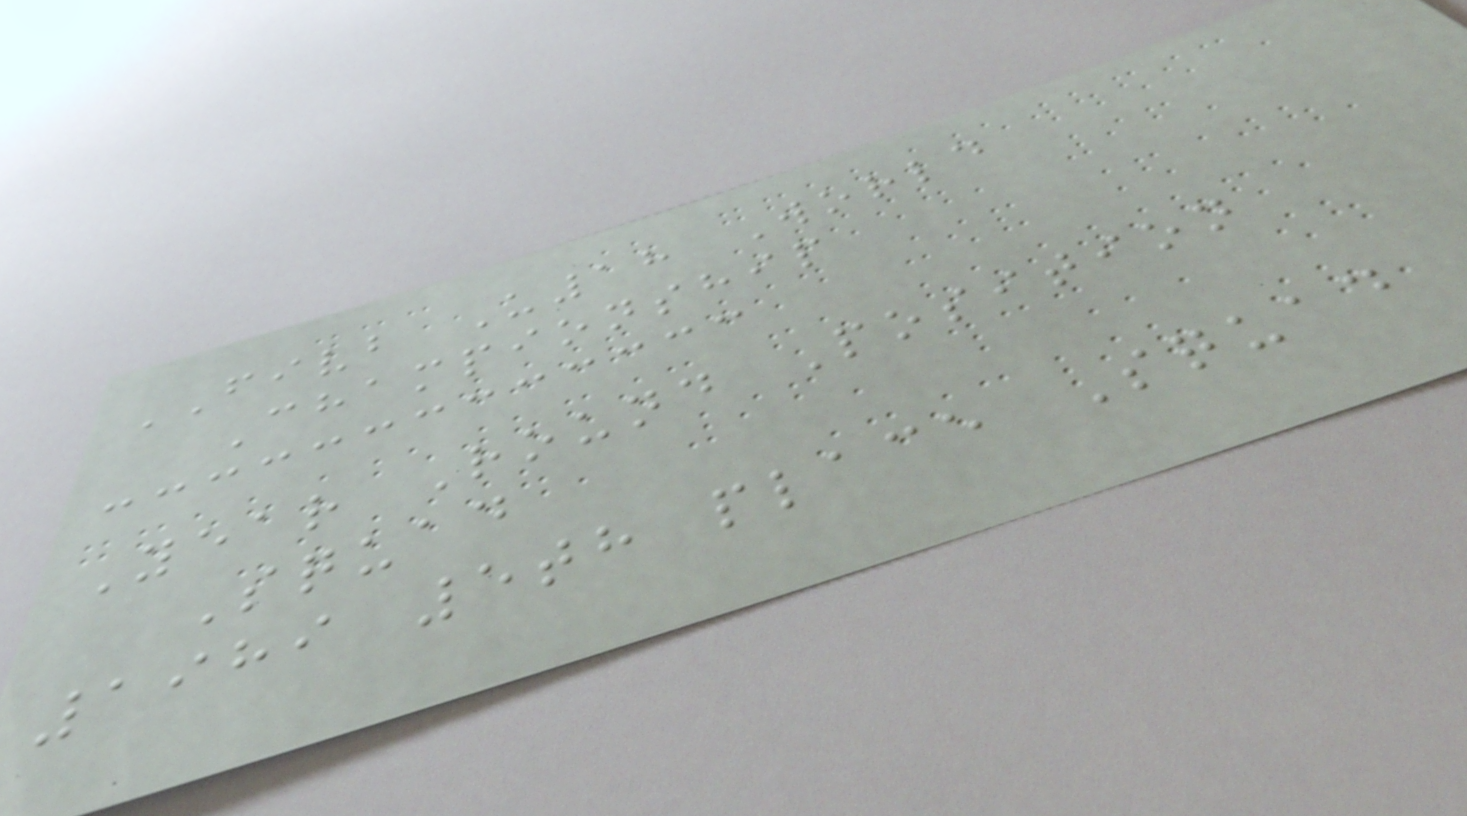FIVB U18 World
Championship
Year Round Position
Squad
1989 5th place Squad
